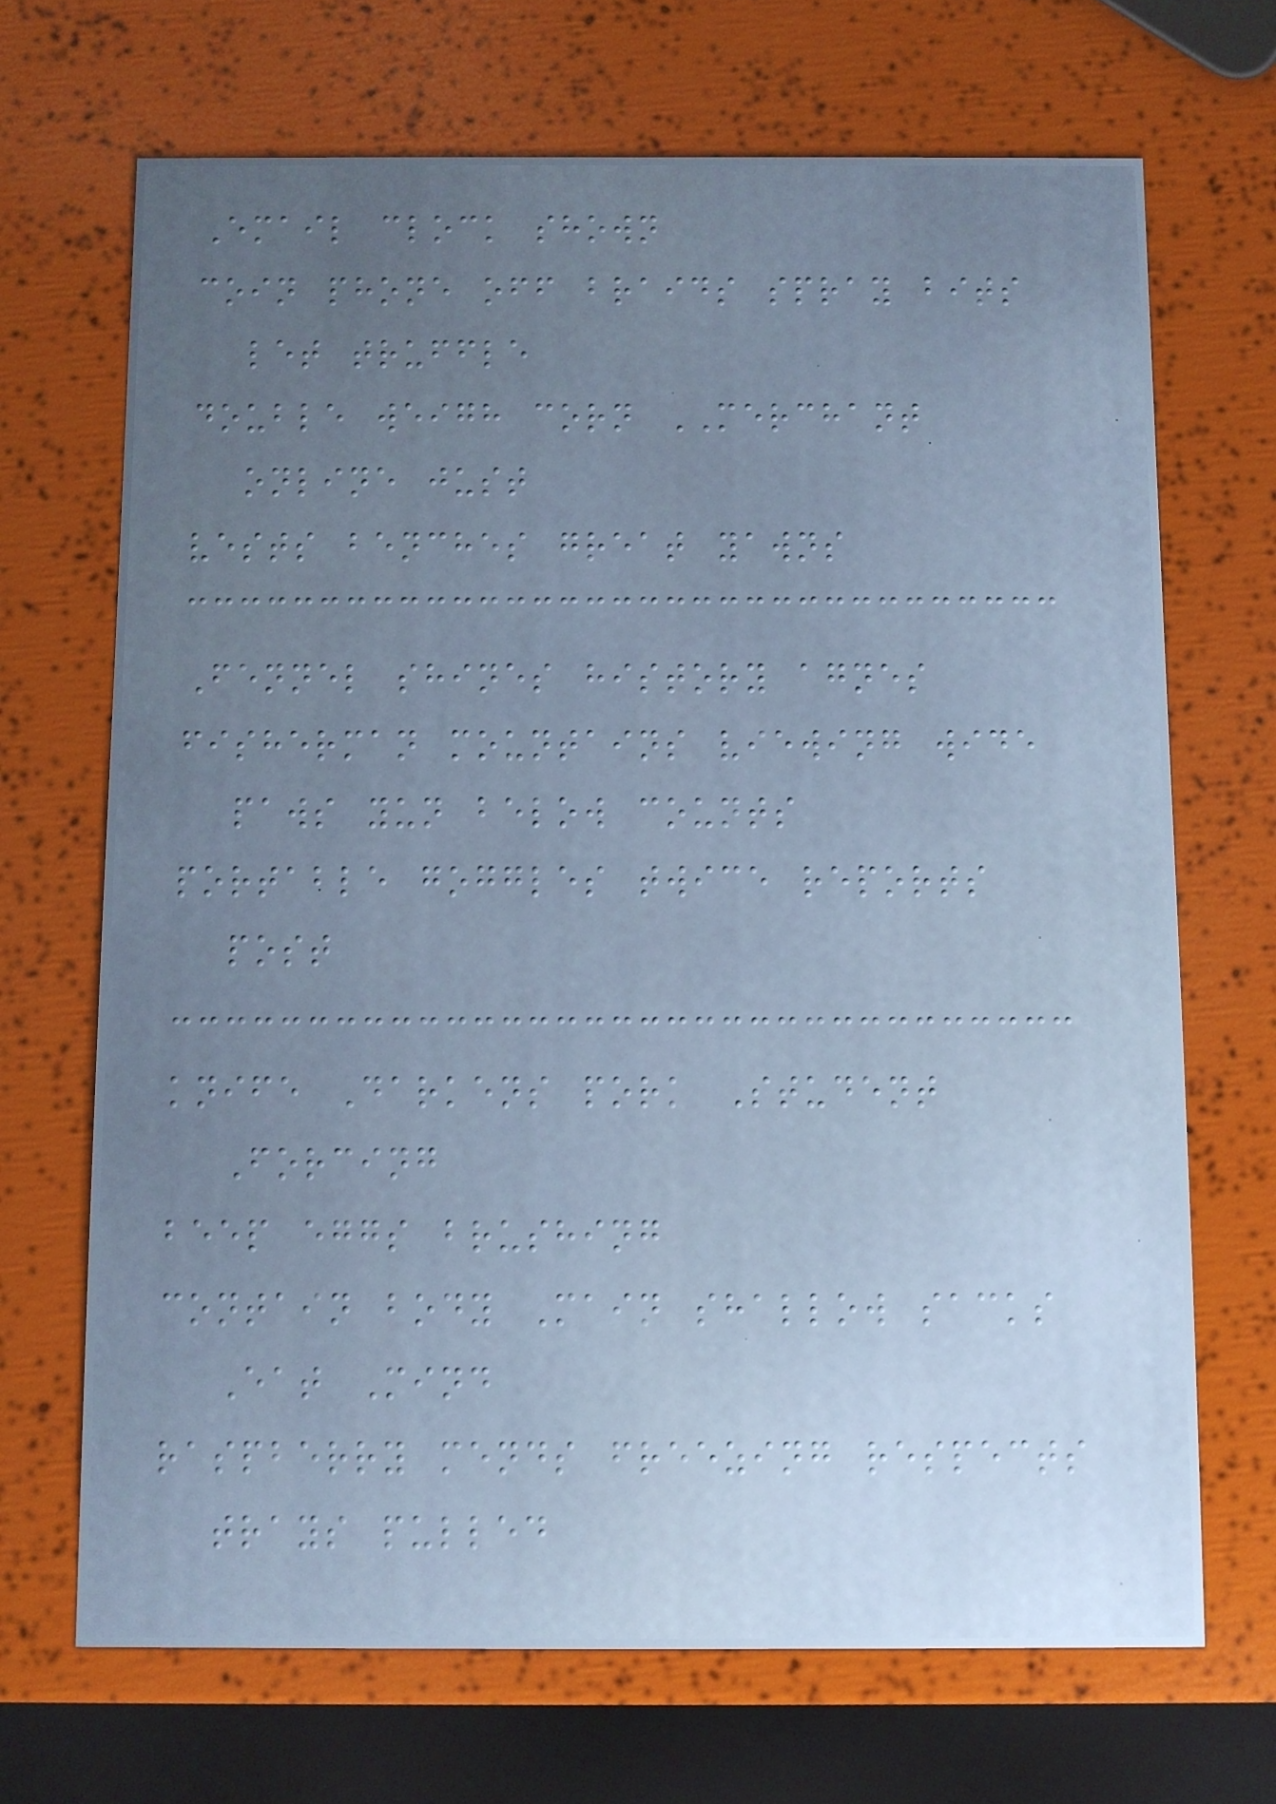Email clock shown
coin phone off braids spray bits
let truffle
double weigh corn MERCHANT
online just
vests benches great yawns
Fennel shines history agnes
fisherman mountains viewing wide
paws yun below counts
portable goggles twice reports
post
knife Darkens pork Student
Forcing
beep eggs brushing
contain body Main shallow sacks
Eat Mind
raspberry mends freezing respects
trays pulled
